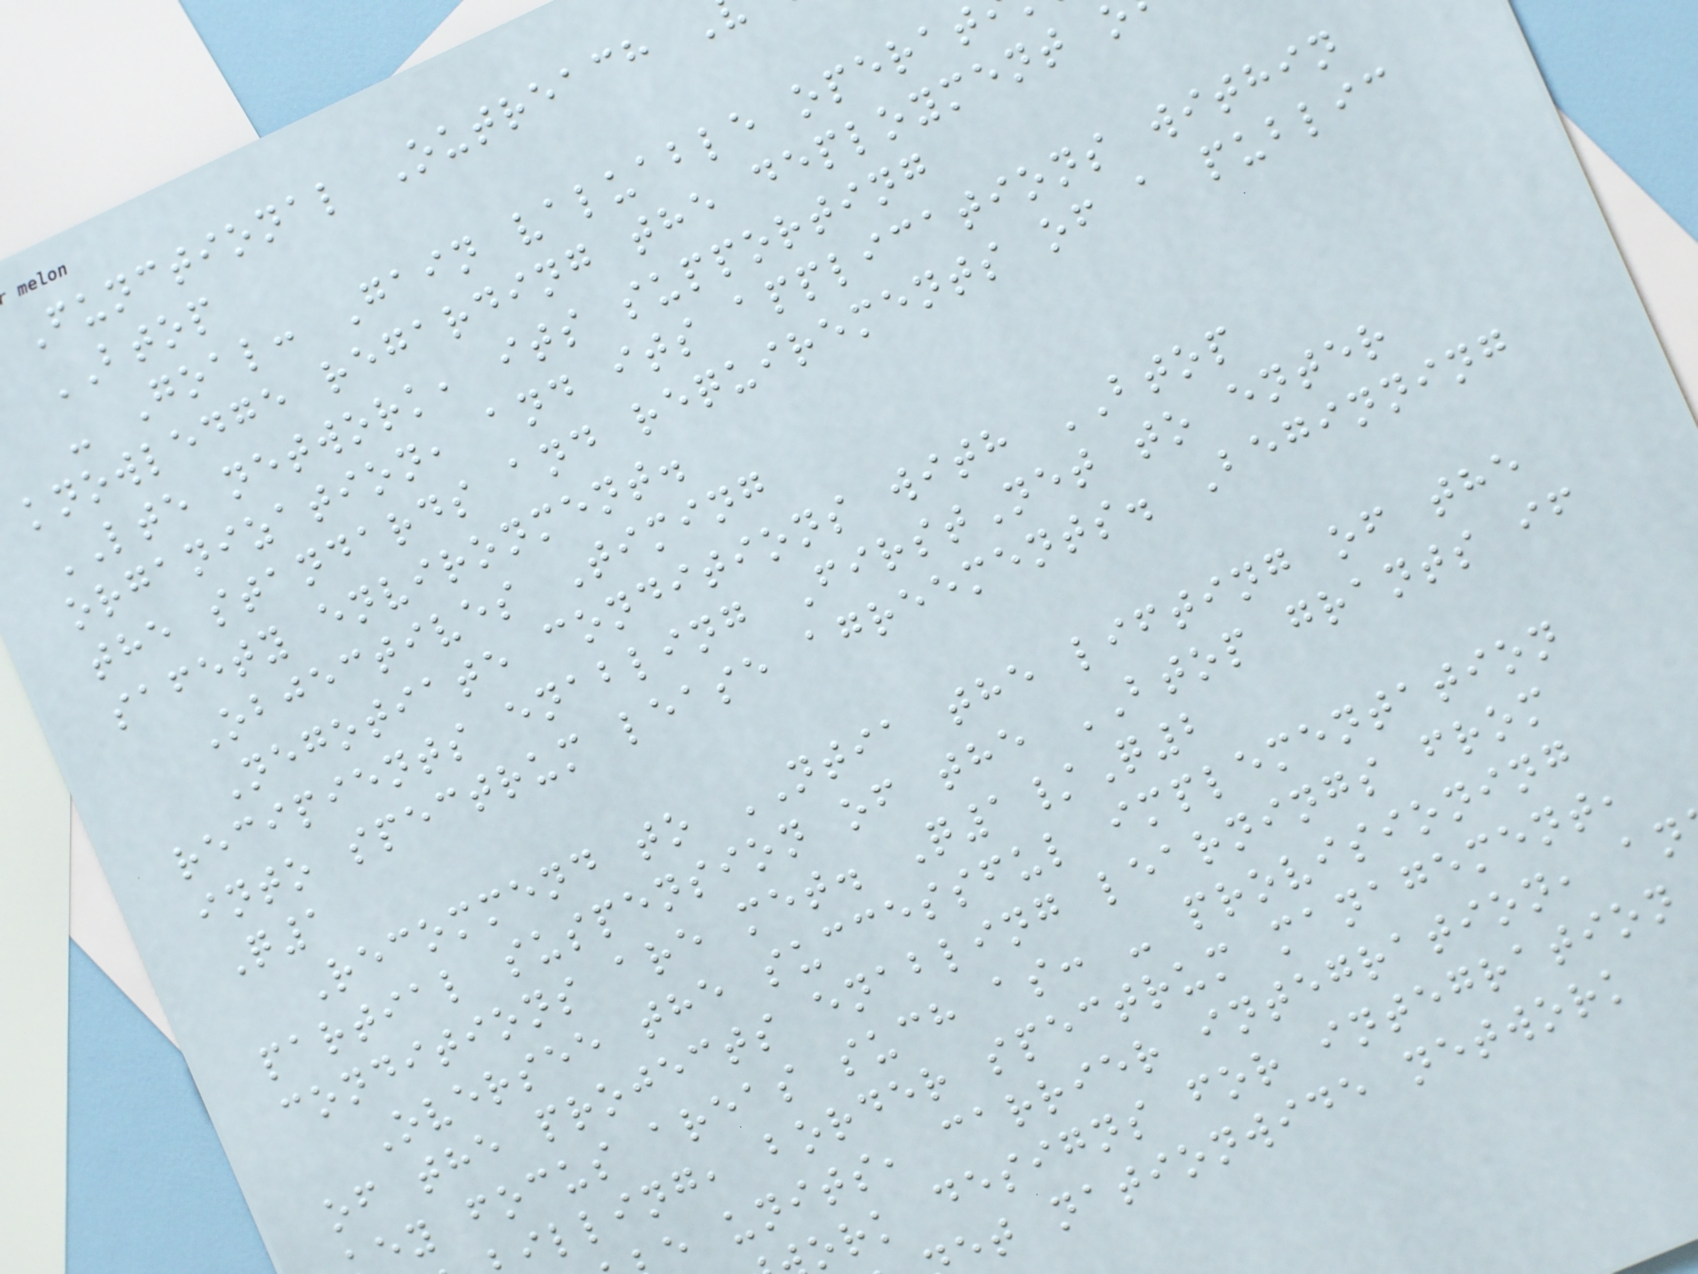Functional Outreach
BTOP
- Goal: Gain valuable operat
knowledge regarding the deployment
LTE network, its supporting
organization, and its applications within
the standards and requirements of a public
safety environment.
Objectives Timing
Negotiate conditions with BTOP
recipients enabling FirstNet to enter
into spectrum lease agreements. Beginning
Q1
Recommend to NTIA the lifting of the
partial suspension of the BTOP grants if
conditions are met. Q1/Q2
Oversee the successful implementation
of the projects enabling learnings from
ey focus areas such as: - provisioning
illing, border spectrum management,
e units, carrier integration, an
ork designs for integration
et nationwide network
